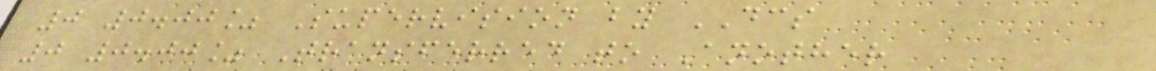0 0.00% Supervision by DCS
0 0.00% Transferred to Another
